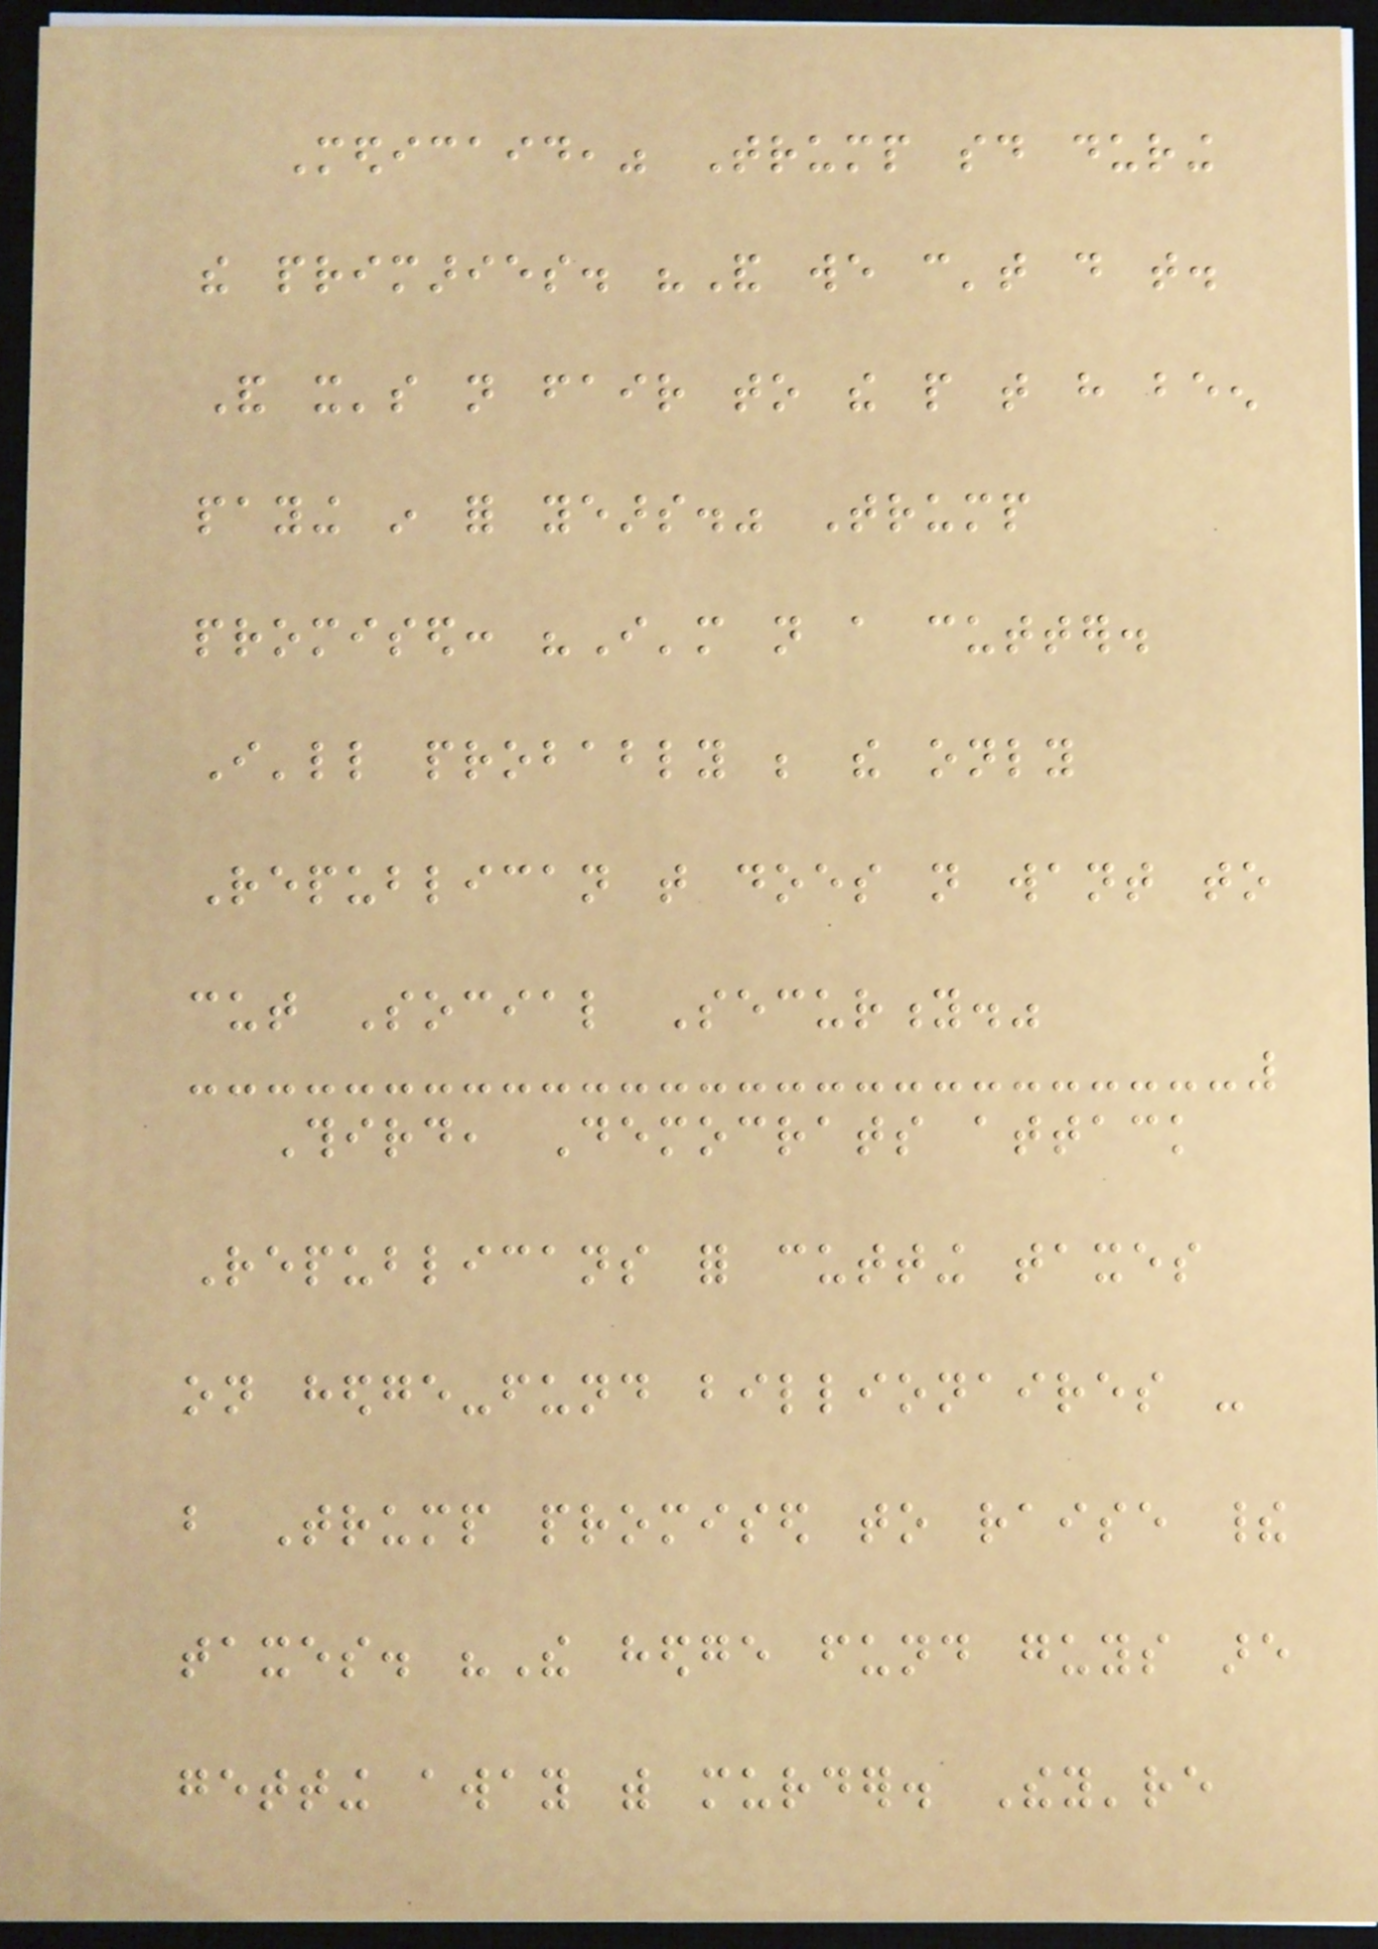Medicaid," Trump said during
the primaries. "And we can't do that.
And it's not fair to the people that have been
paying in for years." Trump
promised: "I'm not a cutter.
I'll probably be the only
Republican that does not want to
cut Social Security."
Third, Democrats attack
Republicans for cutting taxes
on hedge-fund billionaires -
but Trump promised to raise their
taxes. "The hedge fund guys are
getting away with murder. They're
